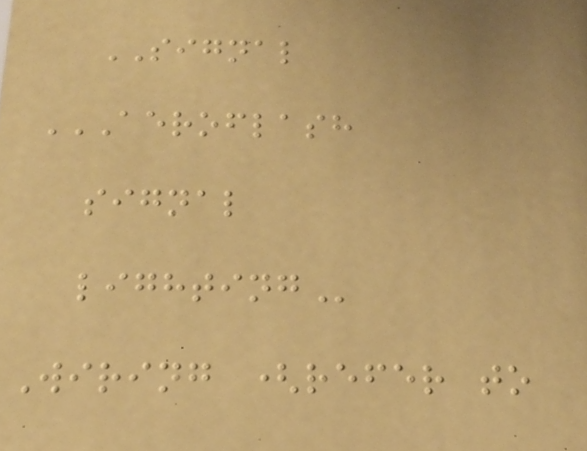SIGNAL
AEROFLASH
SIGNAL
LIGHTING
Wiring (refer to
